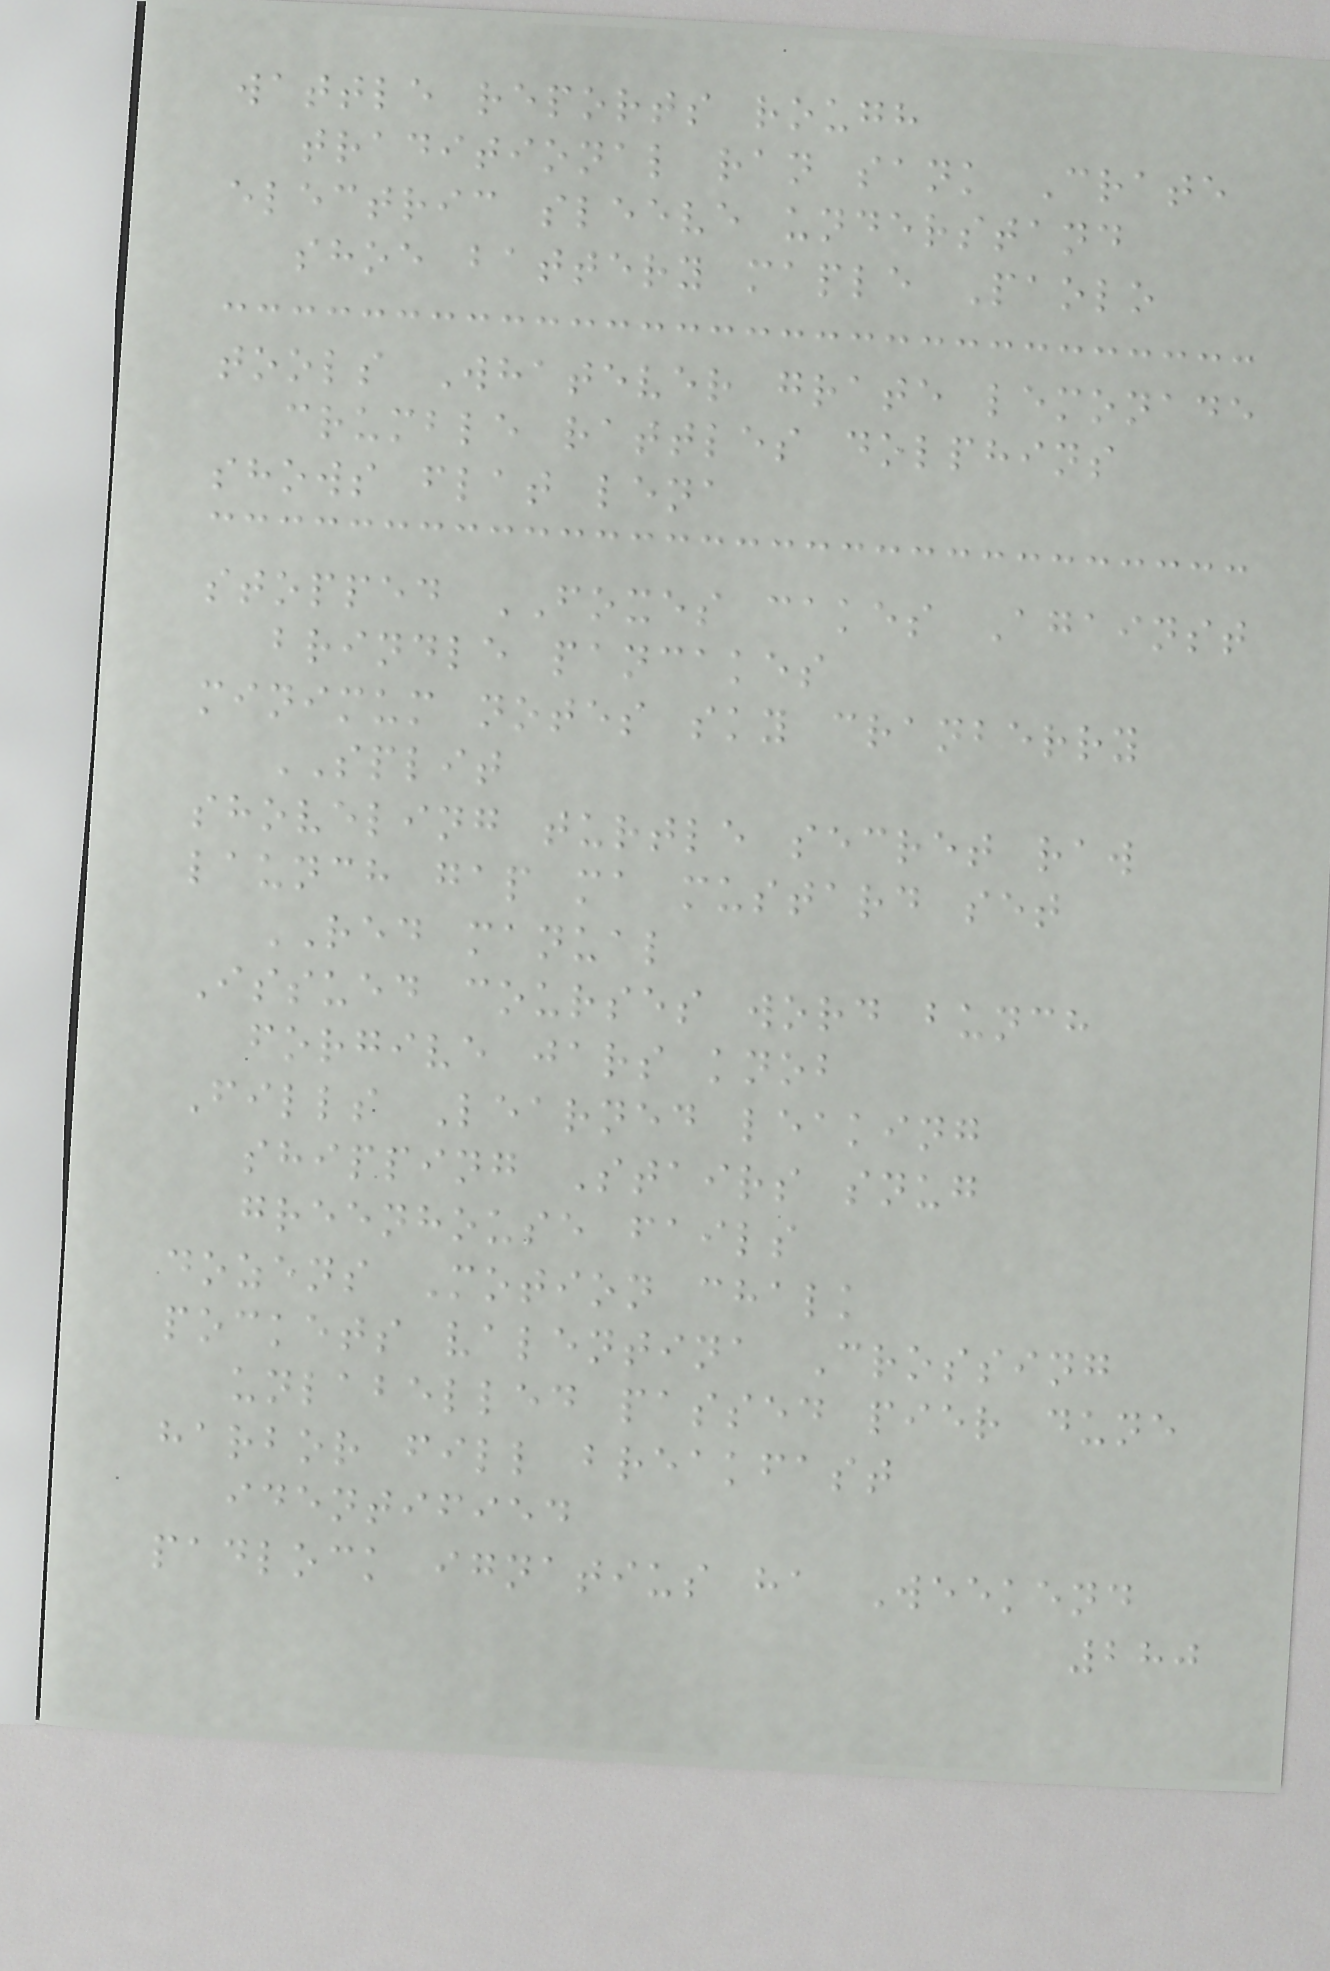wattle reports rough
traditional ran sank Crate
electric sleeve understand
shoe battery maple Paolo
tools Whatever grate lemonade
crumble rattles dolphins
shows flat lena
stopped FOXES cakes Against
brindle pancakes
minimum notes sky cranberry
SPLIT
shoveling turtle secret raw
launch gap ma mustard set
RED manual
Issued courses word bunch
forgive jars knob
Fills Learned leaking
shipping Stairs snug
greenhouse fails
dozens Motion chalk
pockets valentina Crossing
unlabelled passed pier dune
harbor fill breakfast
identified
padlock ignatius ha Weekend
280
